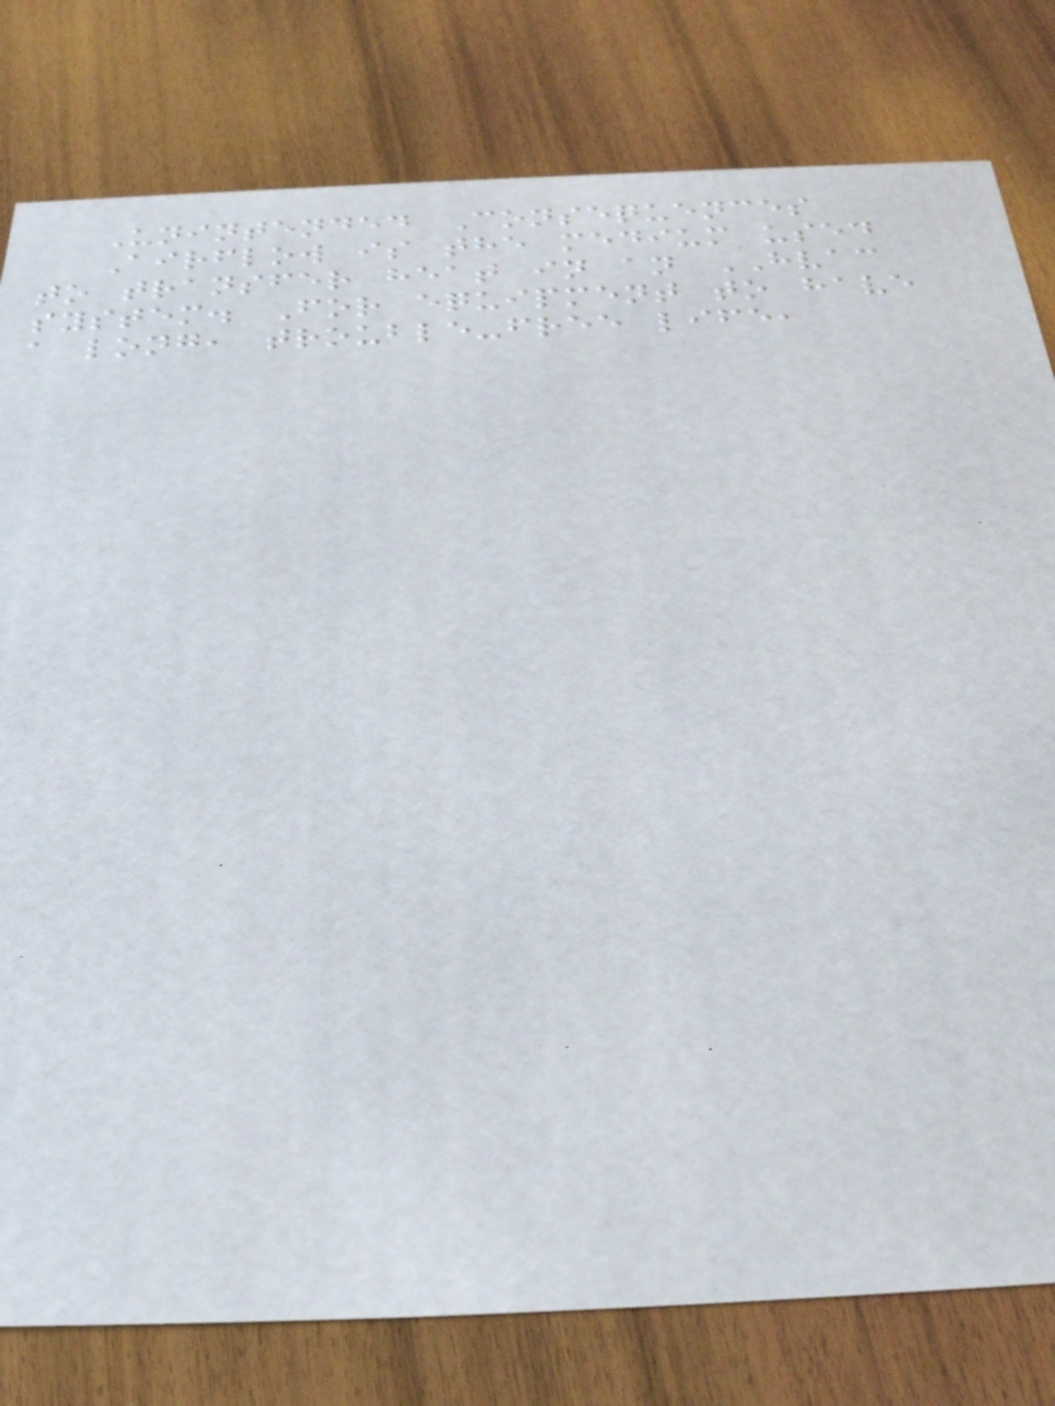Unintended Consequences
Airflow is the medium used
to transfer heat in an HVAC
system. For equipment to have
a long, trouble-free life,
